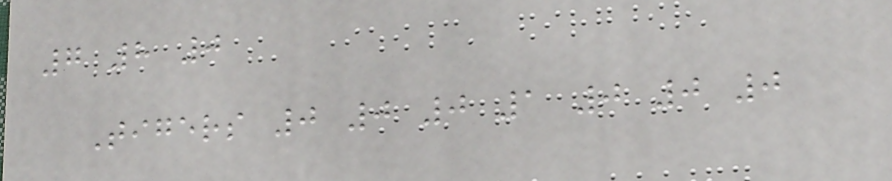7 8 0
Tigers 0 0 0 1 0 0 0
